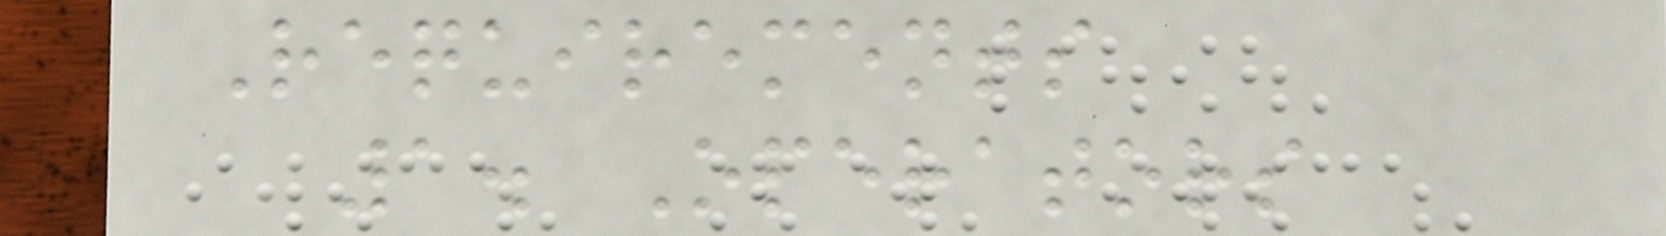Requirements
1. Operators
